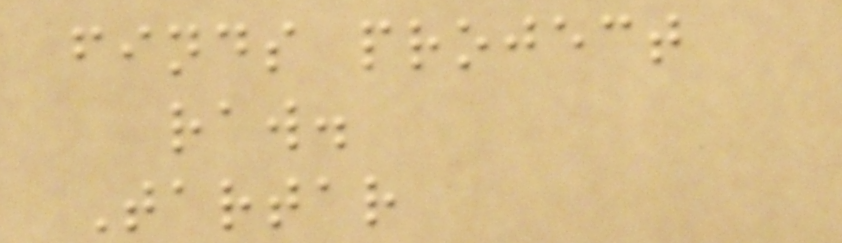finds project
raw.
Tartar
